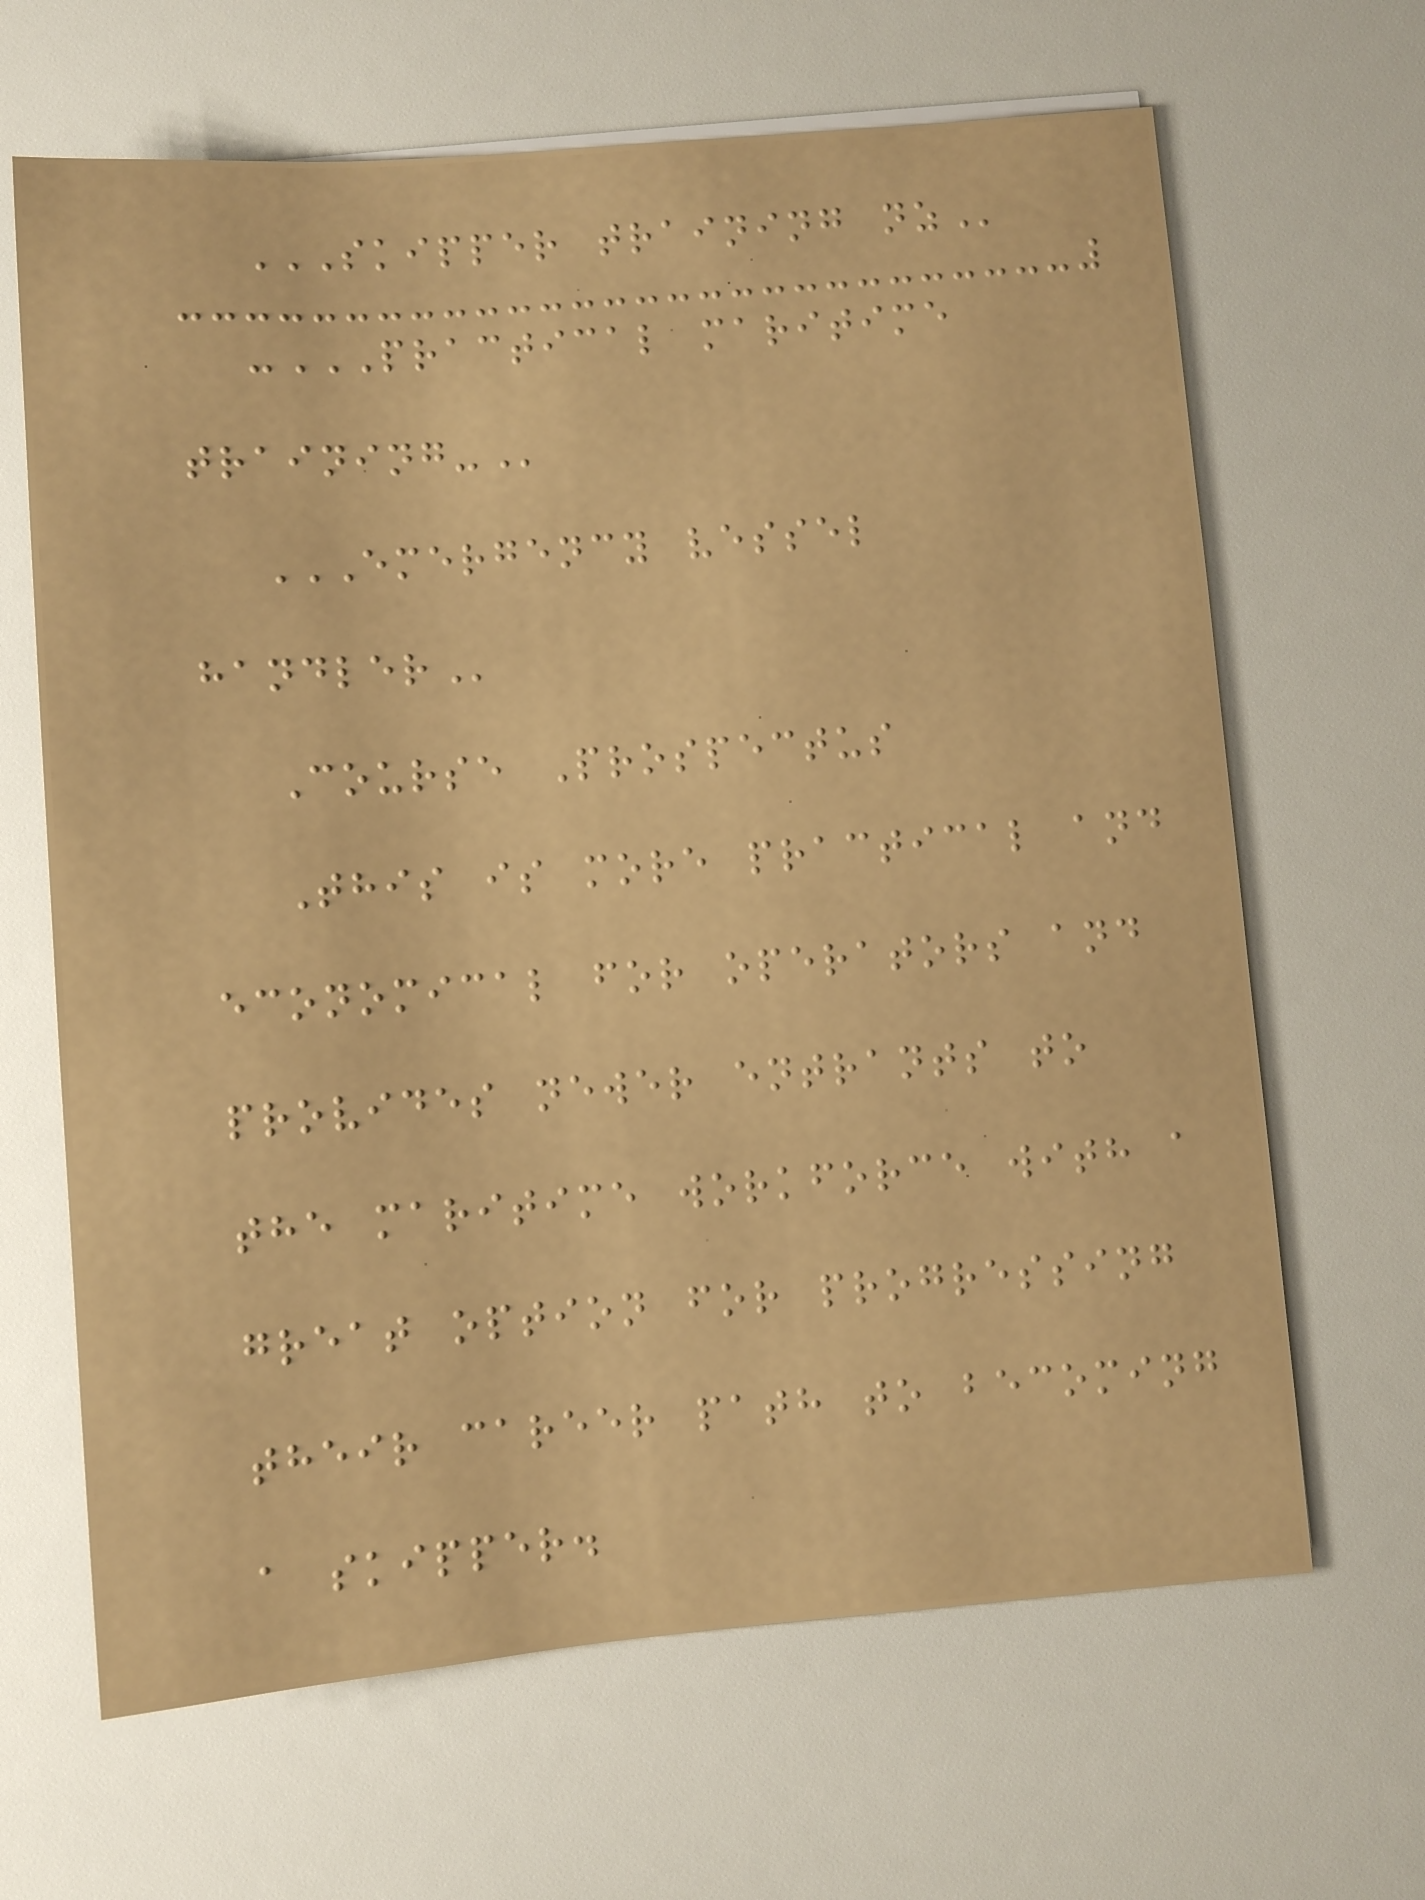SKIPPER TRAINING NZ
-PRACTICAL MARITIME
TRAINING-
EMERGENCY VESSEL
HANDLER
Course Prospectus
This is more practical and
economical for operators and
provides newer entrants to
the maritime workforce with a
great option for progressing
their career path to becoming
a skipper.
